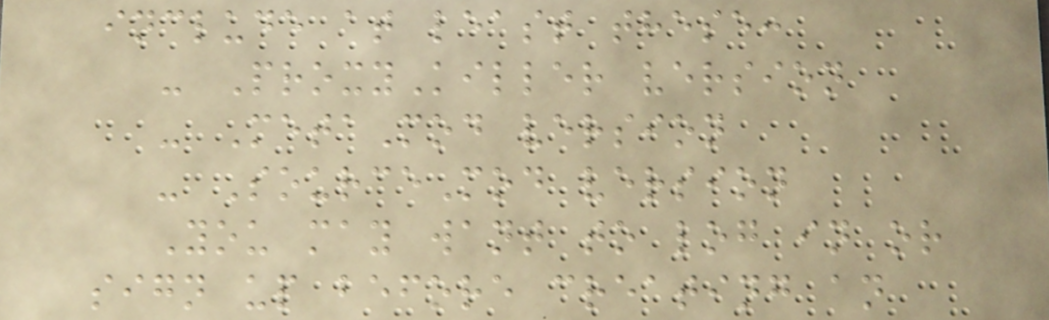include at least these:
- ProxyKiller version
- MetaMod version
- SourceMod version
You may want to log in or
sign up before creating an
